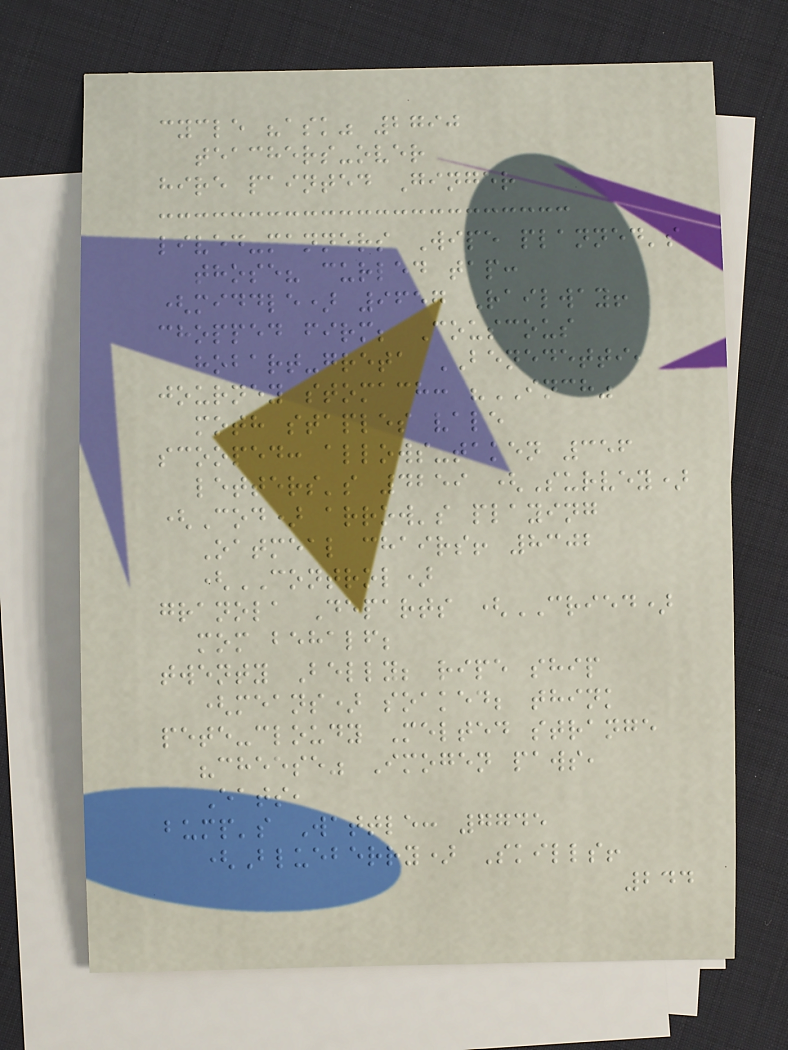cycle "ask" 2790
teachers-over
hire painted Ginger
lived-manners Wipe planned's
those? curled tap:
(middle) 9657 Railway!
chopped firm; Couscous
hobart-greta BENEDETTI,
journey stomach: "INCH"
moth staples vale
scooped: allows-taken 356
letters's 4259 (Survey)
(Cod) arrow's playing
Oatmeal chairs! 8302
(CONTROL)
granola Departs (CRIED)
mom behalf;
twenty Belly; ripe ship
(means) soaked; think
pete-cloudy Melted strange
"cheese" Imogen paws,
Eats,
bump's Wattle: 7745
(Blueberry) Skills!
244
